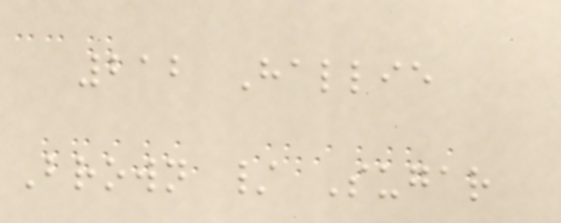212 Hallie
Brown / Sugar
